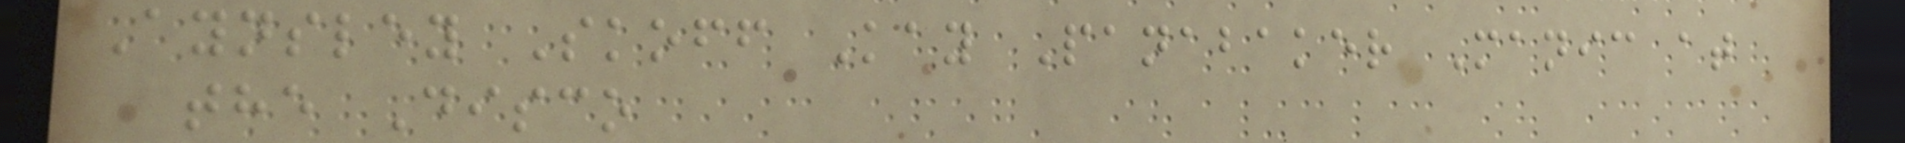Aynsley Skoff Kay Panabaker Manic at
the Disco
